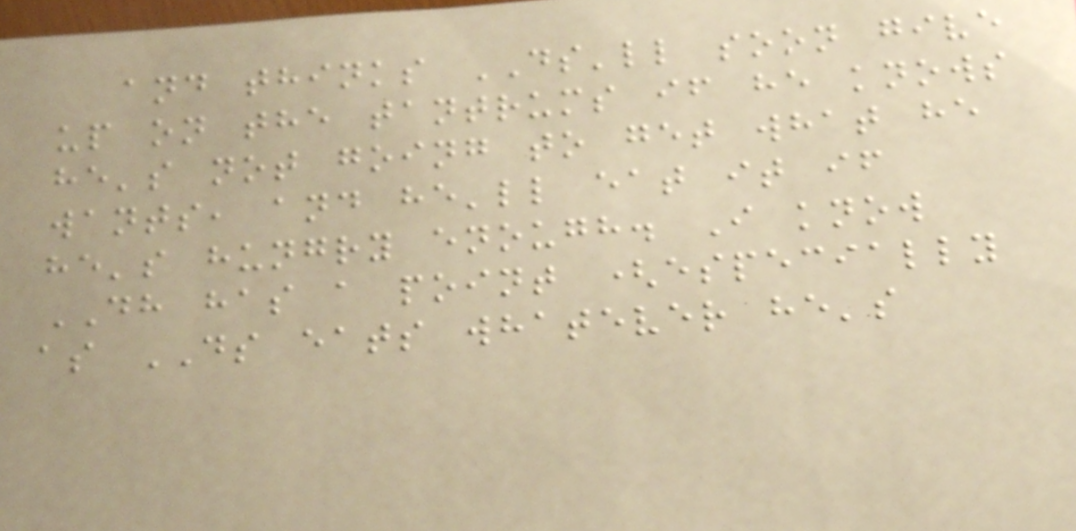and thinks DS'll soon give
up on the tantrums if he knows
he's not going to get what he
wants, and he'll eat it if
he's hungry enough. I know
DH has a point (especially
as DS eats whatever he's
